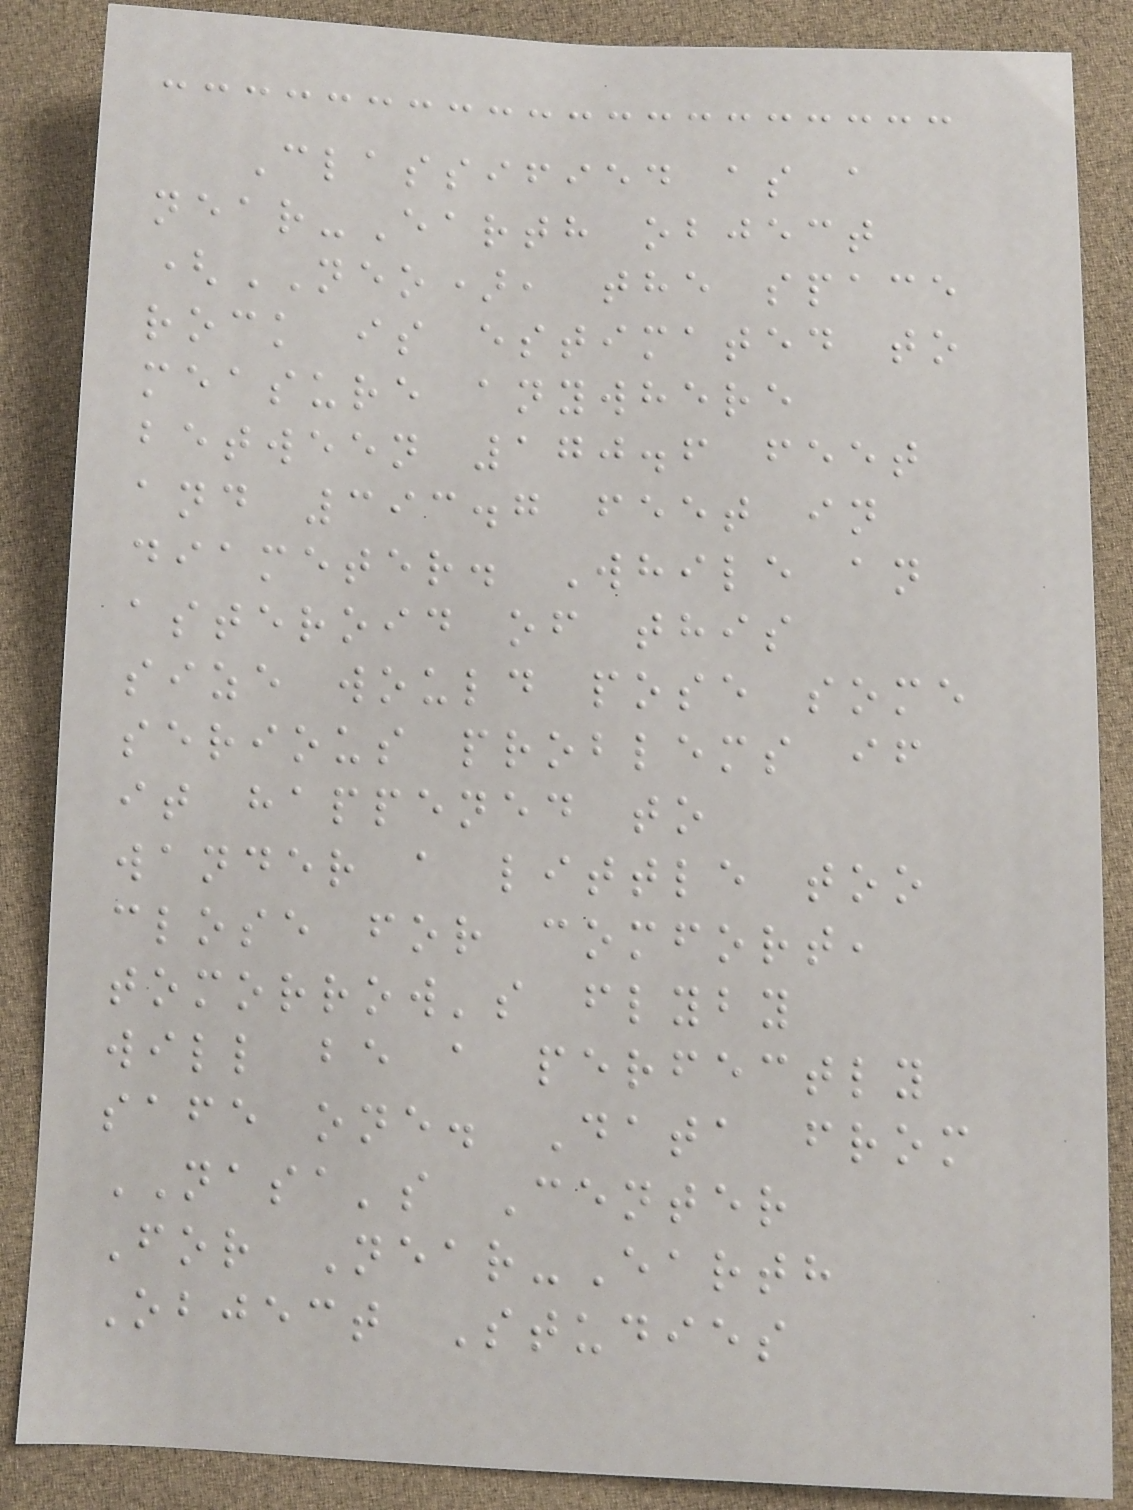Classified as a
near-Earth object
(NEO), the space
rock is estimated to
measure anywhere
between 170.6 feet
and 393.7 feet in
diameter. While an
asteroid of this
size would pose some
serious problems if
it happened to
wander a little too
close for comfort,
tomorrow's flyby
will be a perfectly
safe one. Data from
NASA's Center
For Near-Earth
Object Studies
